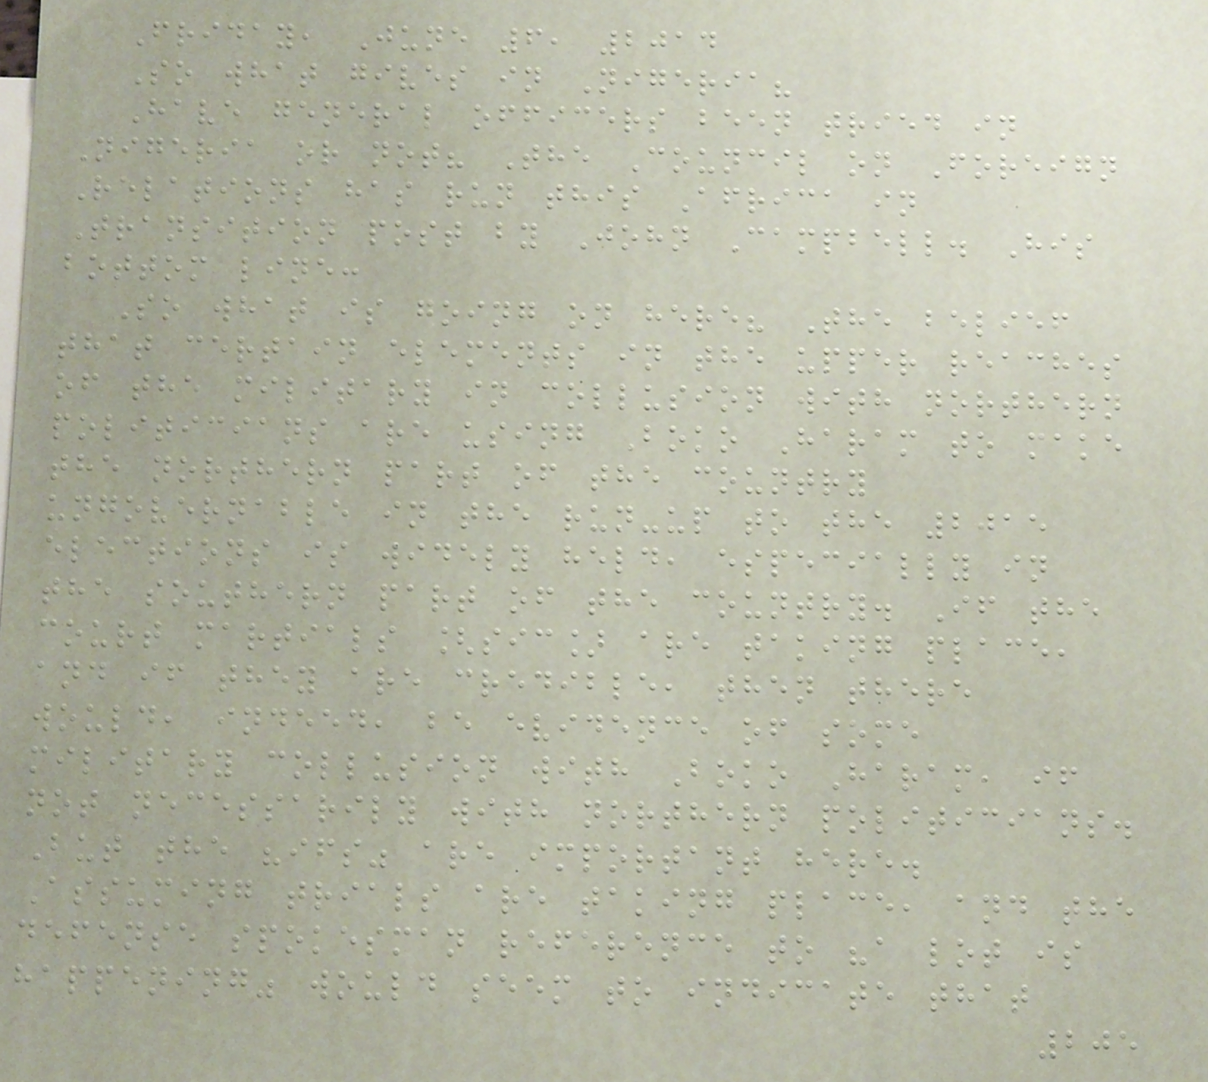Friday, June 6, 2014
So what gives in Nigeria?
Have general officers been tried in
Nigeria or not? The Council on Foreign
Relations has run this Africa in
Transition post by John Campbell. His
bottom line:
So what is going on here? The belief
that certain elements in the upper reaches
of the military in collusion with northern
politicians are using Boko Haram to make
the northern part of the country
ungovernable in the run-up to the 2015
elections is widely held, especially in
the southern part of the country. If the
court martials [sic] are taking place,
and if they are credible, then there
would, indeed, be evidence of some
military collusion with Boko Haram, if
not necessarily with northern politicians.
But the "ifs" are important here.
Assuming trials are taking place, and the
defense spokesman reference to "a lot is
happening" would seem to indicate that
205
